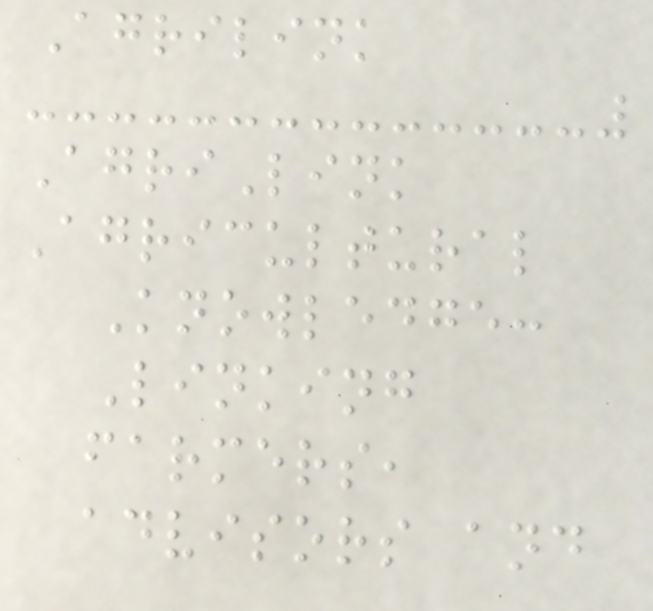Agrilink
AgriLink
Agricultural
Knowledge:
Linking
farmers,
advisors and
